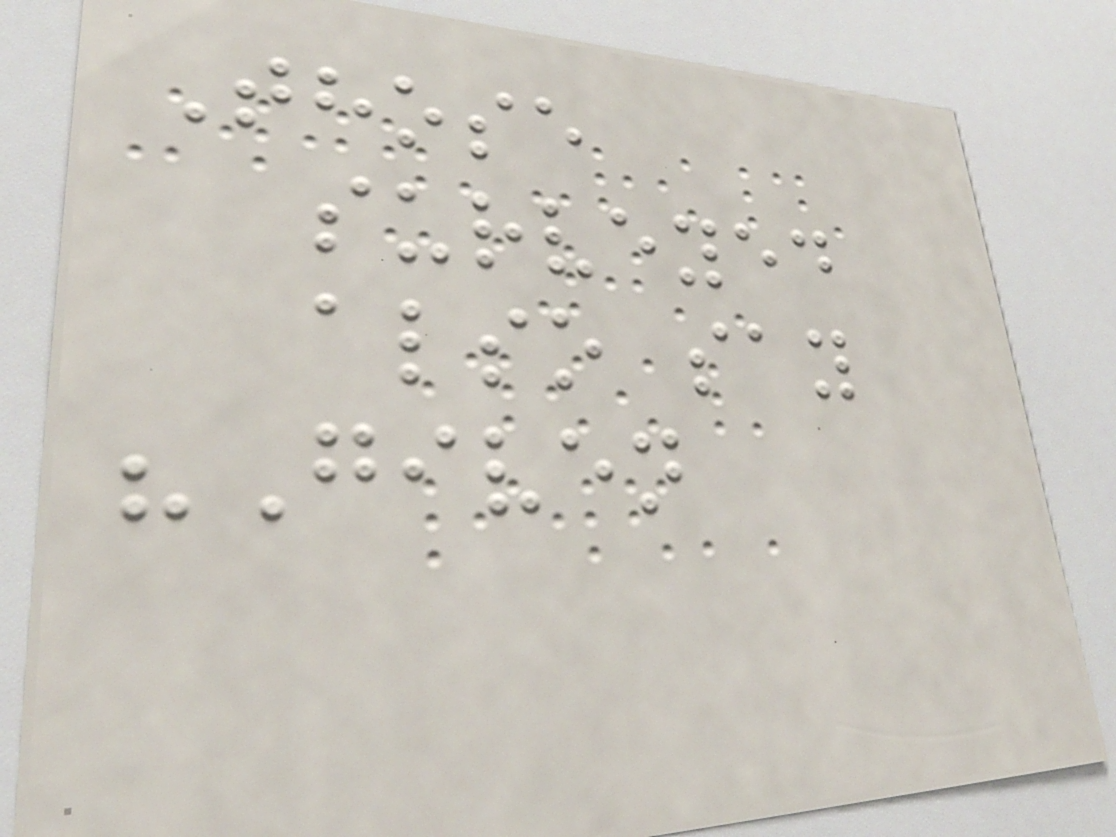Those
surveyed
also say
"Given
